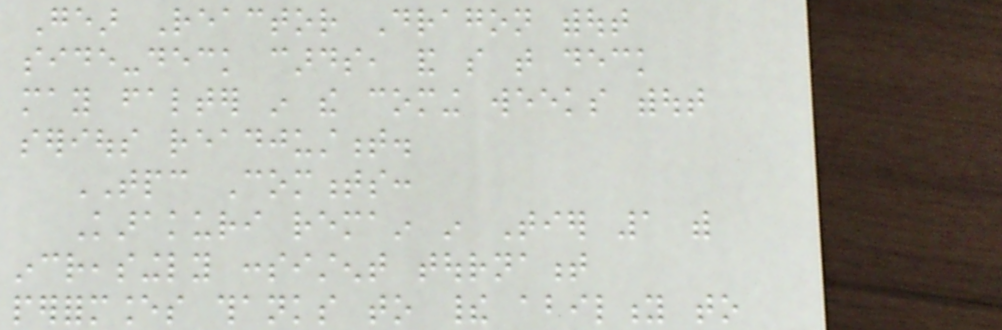Gear Reactor Dragon without
side-deck cards, and so that deck
may falter in the coming weeks without
serious readjustment.
TPC Comments:
Karakuri remain in Tier 1 with
increasingly consistent tournament
performances thanks to their ability to
